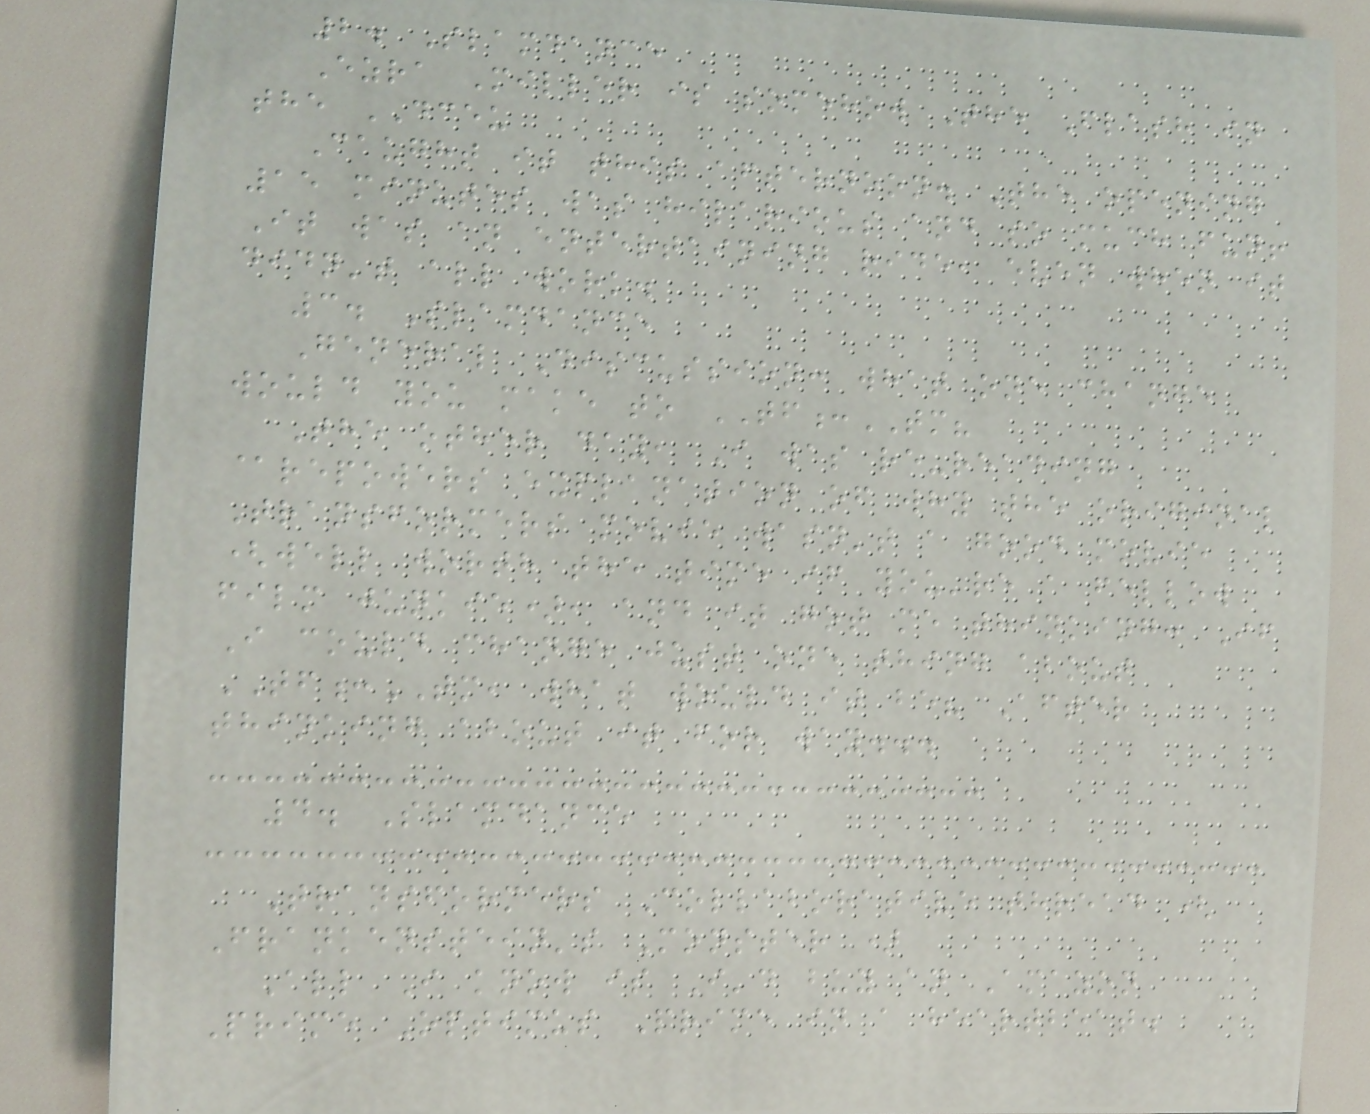2. Slamdance
Ezra Miller is somehow The Flash in
the DCEU
Caught it this afternoon. The opening
15 minutes was hilarious and so much fun!
It was an entertaining ride, even when it
didn't all work.
3. Slamdance
General Discussion: what one change
would you make to TF:TM?
The other day, I was re-reading
@repowers explanation of why the original
Transformers movie wasn't a good movie
(well worth the time if you're a fellow
film junkie), and it got me thinking: If
I could change just one thing about
TF:TM, what would it be? After
thinking about it for way...
4. Slamdance
Transformers Collaborative thread (
Frankenstein's Monster )
All I know is I'd buy an Amazon
Prime Optimus Prime in a heartbeat.
